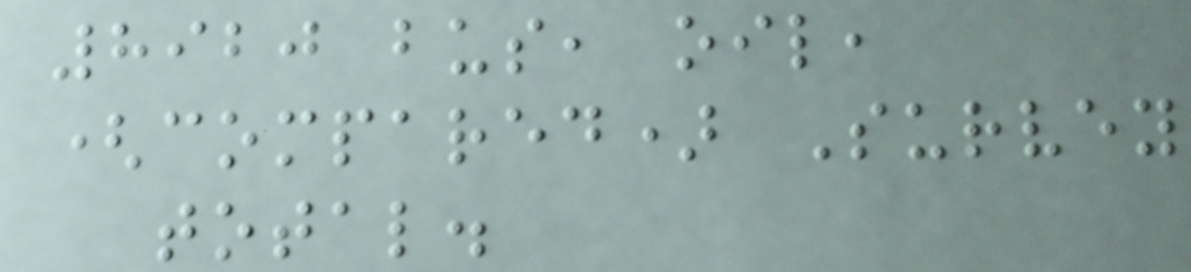8920 bus, oil,
(compared) Survey
total.
